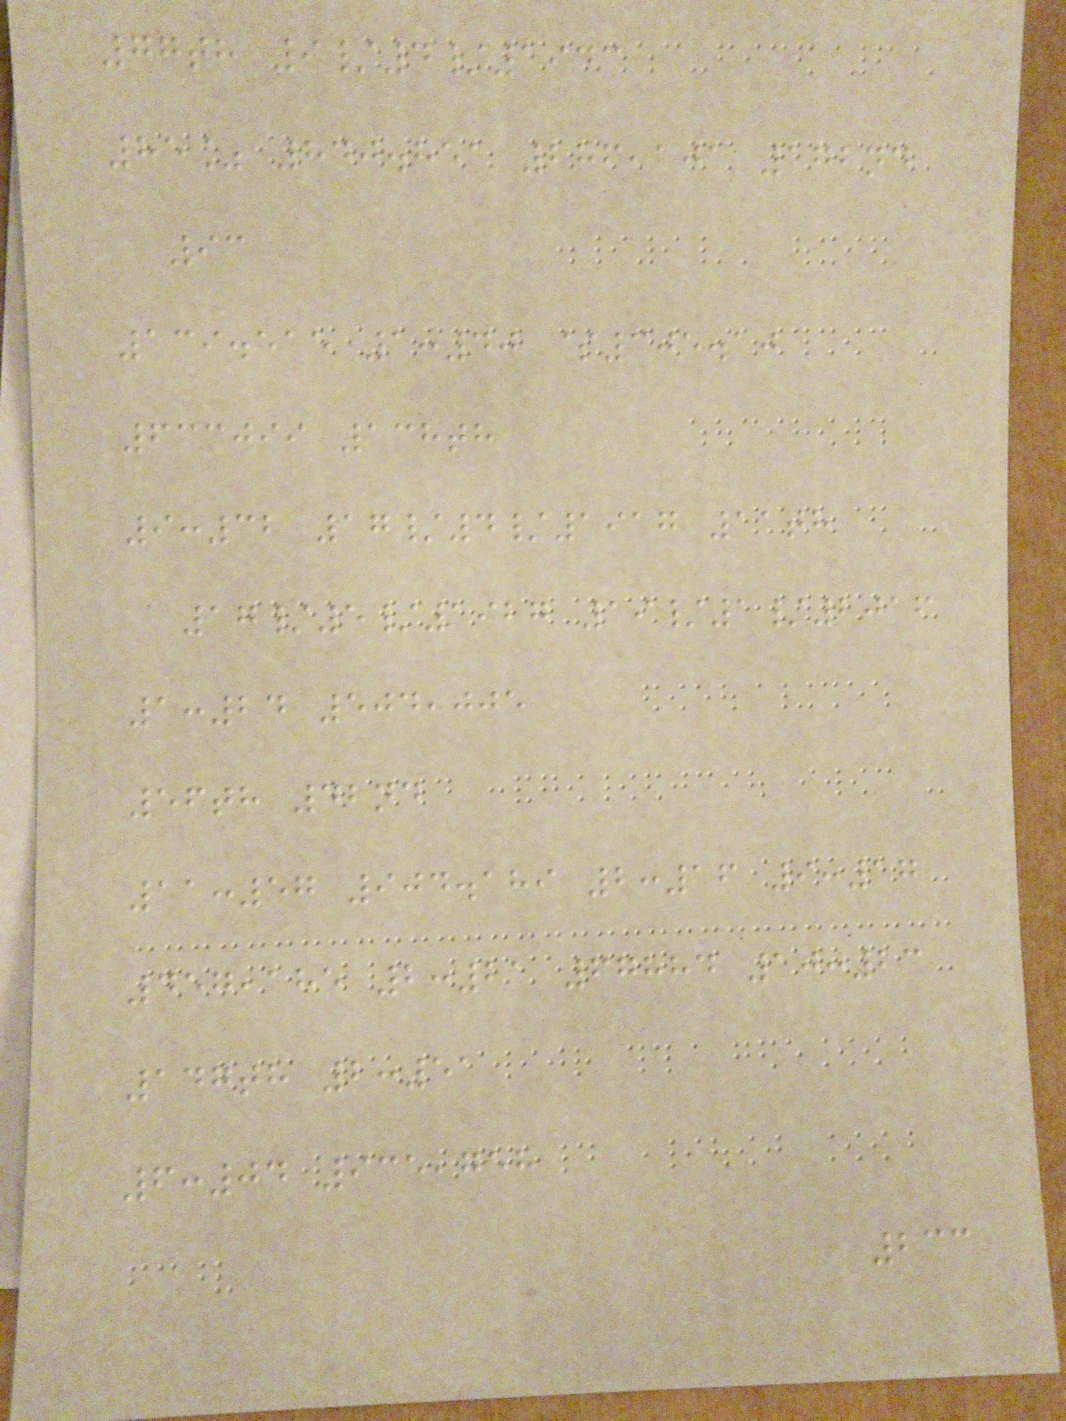77th 9/4/1943
85% 840.851 286,101 172nd
93
139.515 1:40 $305.10
633099 138th
9:32 17/4/1917 11th
17/5/1927 19/1/2016
1:24 504,005
56th 42nd
11:57 904.189 2:16 9:17
457,185 2:21 67884 10:23
147th 2:51
6:04 935,758
233
